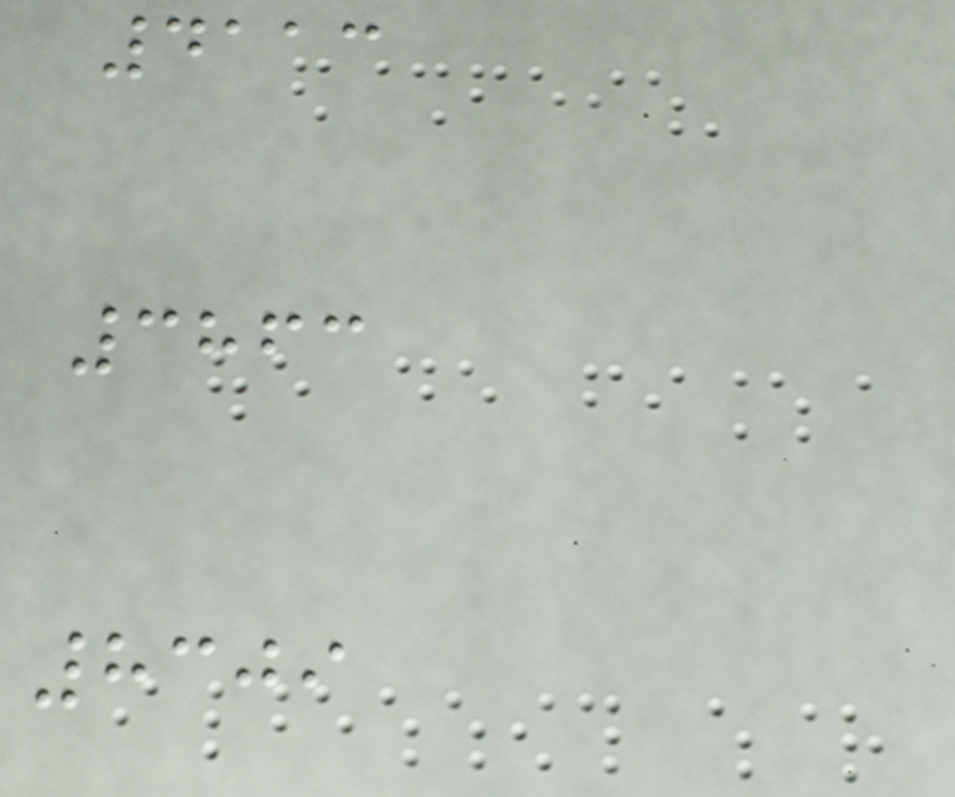4113
3863
8309
